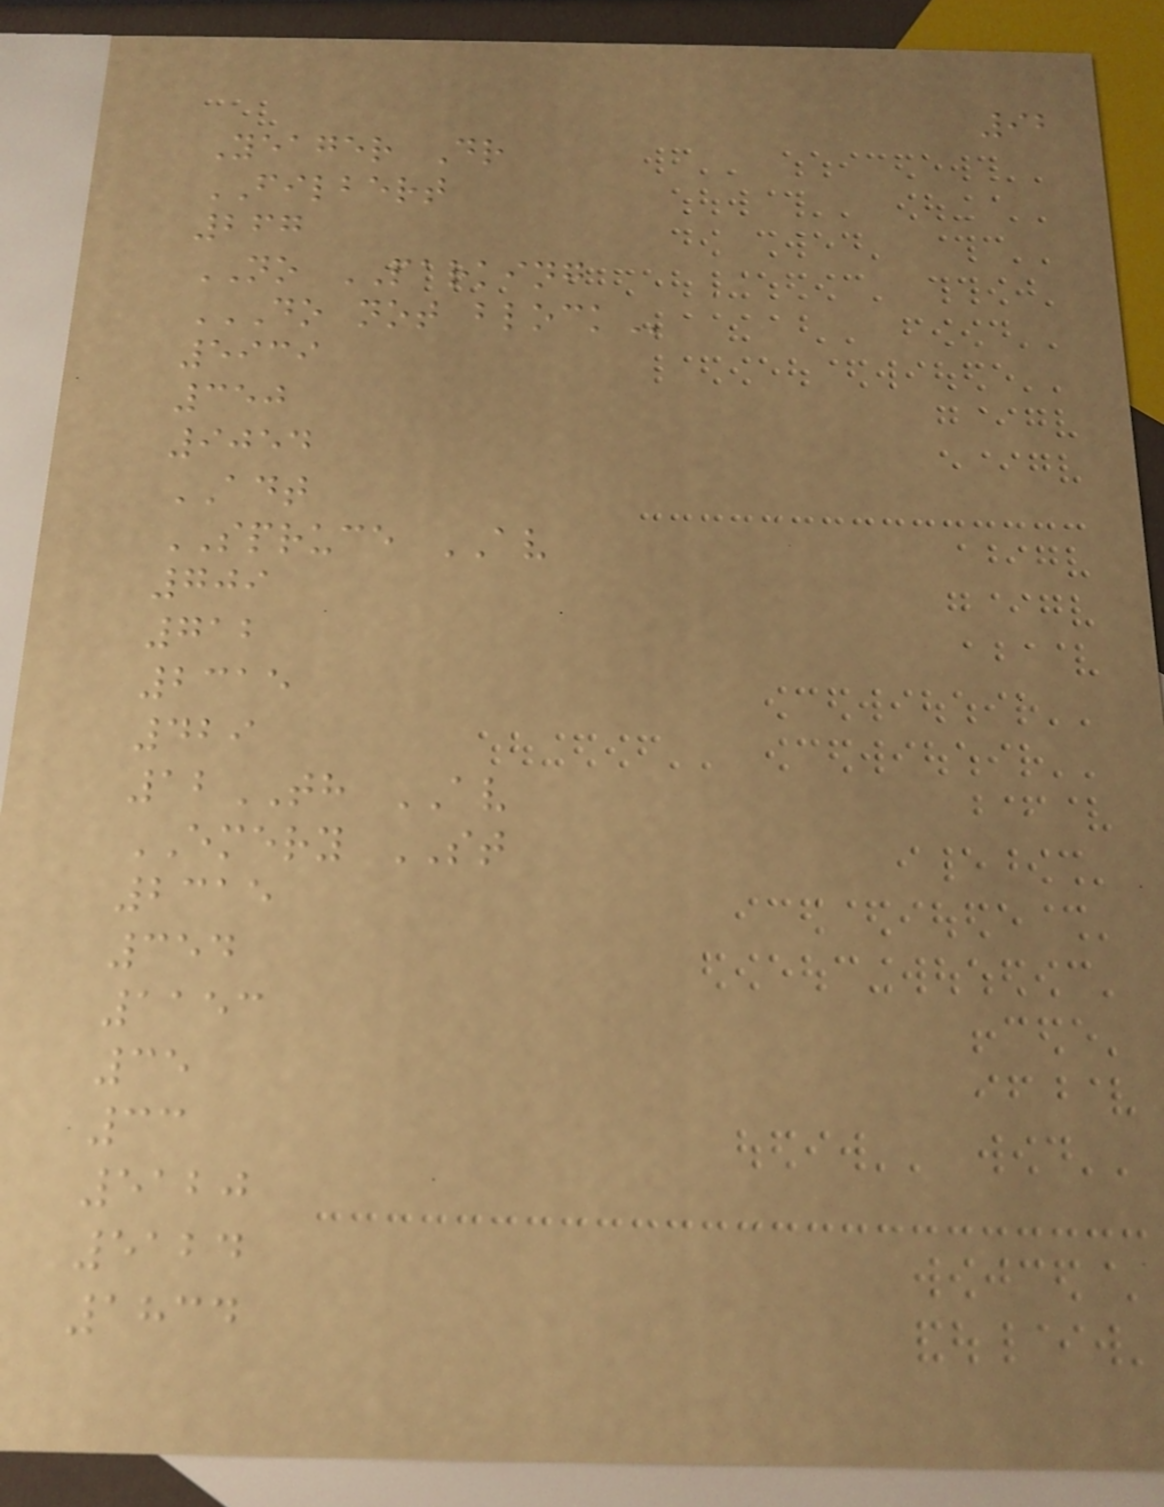92
Yeager Dr
FILBERT
267
NO PARKING
DO NOT BLOCK
5939
350
9054
ADT
SPRUCE AV
709
712
2315
429
12TH AV
EMERY ST
2315
354
1153
35
33
5120
5124
1834
